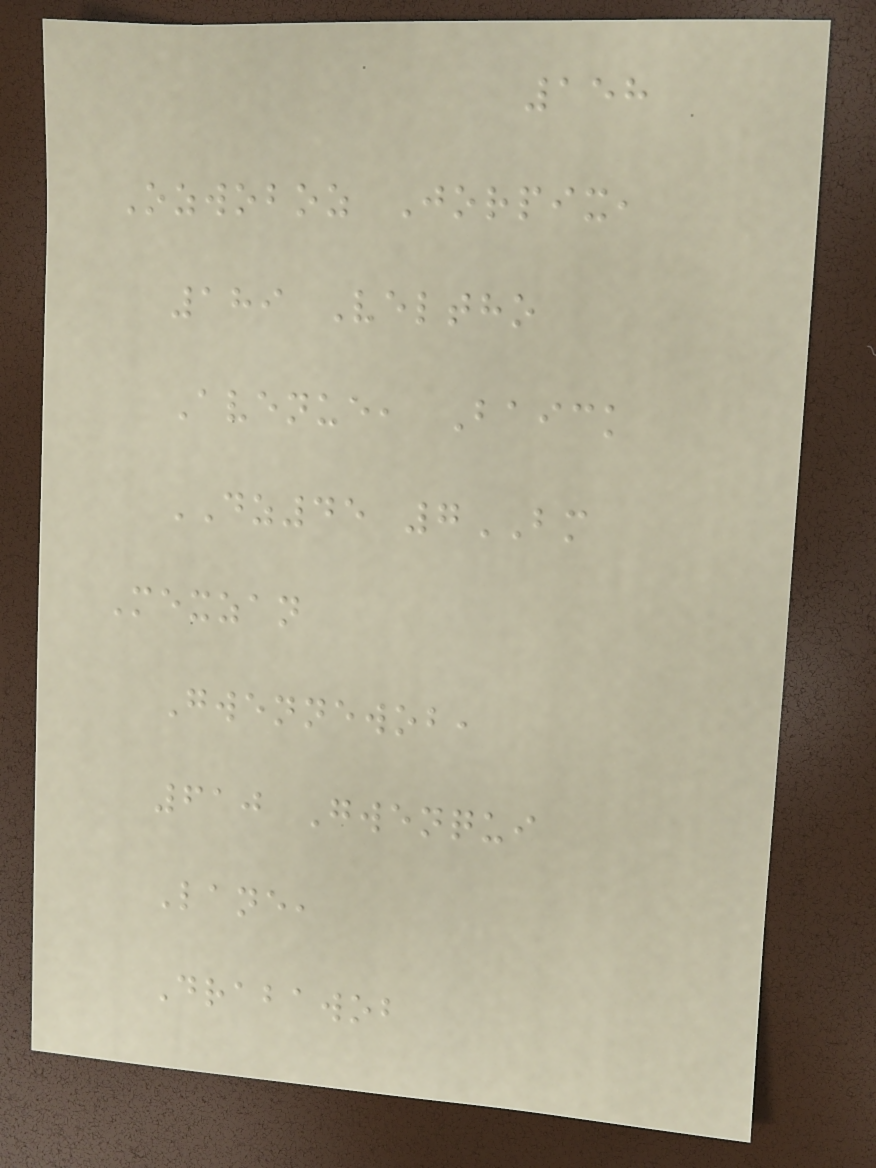158
Ozwoboz Jorpix,
189 Veltho
Avenue, Baick
DZ45 7BM
Mexzan
Gwennewob,
610 Gwenqui
Lane,
Drabawob
